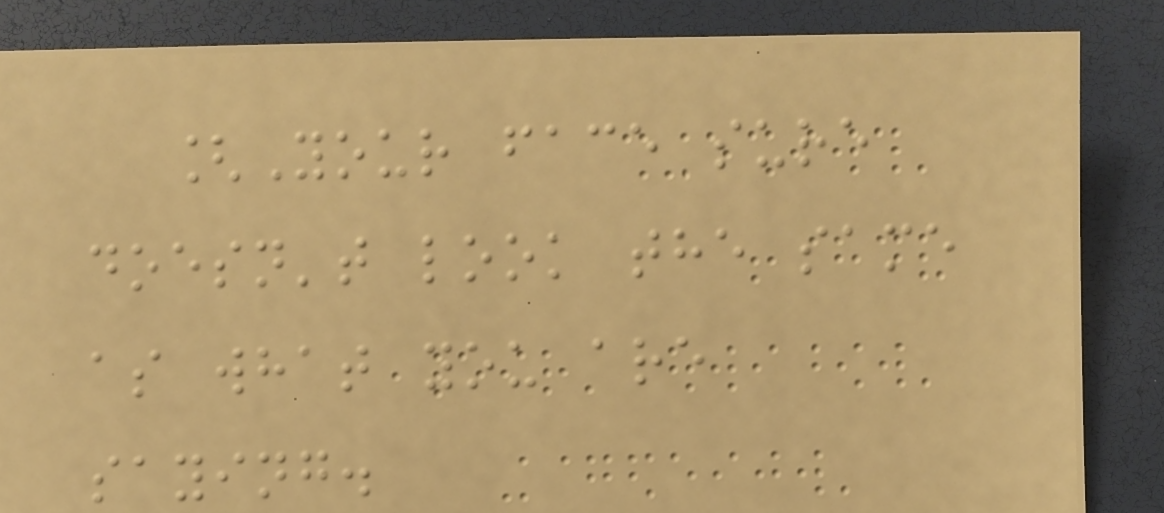[Your face sure
doesn't look the same
as what you are
saying.
